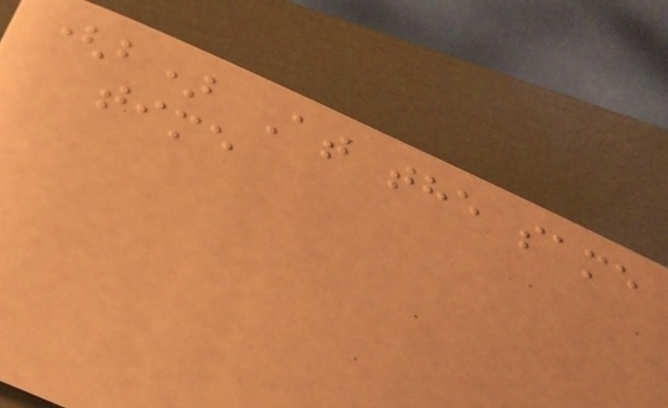(b) At the same
time
